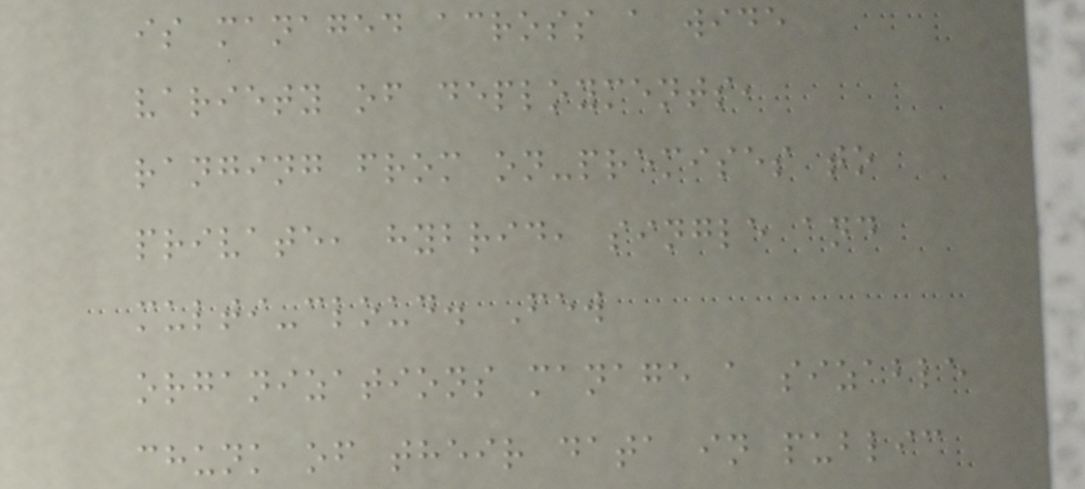is managed across a wide
variety of deployments,
ranging from on-premises to
private, hybrid, single and
multi-cloud. Few
organizations manage a sizable
chunk of their data in public
